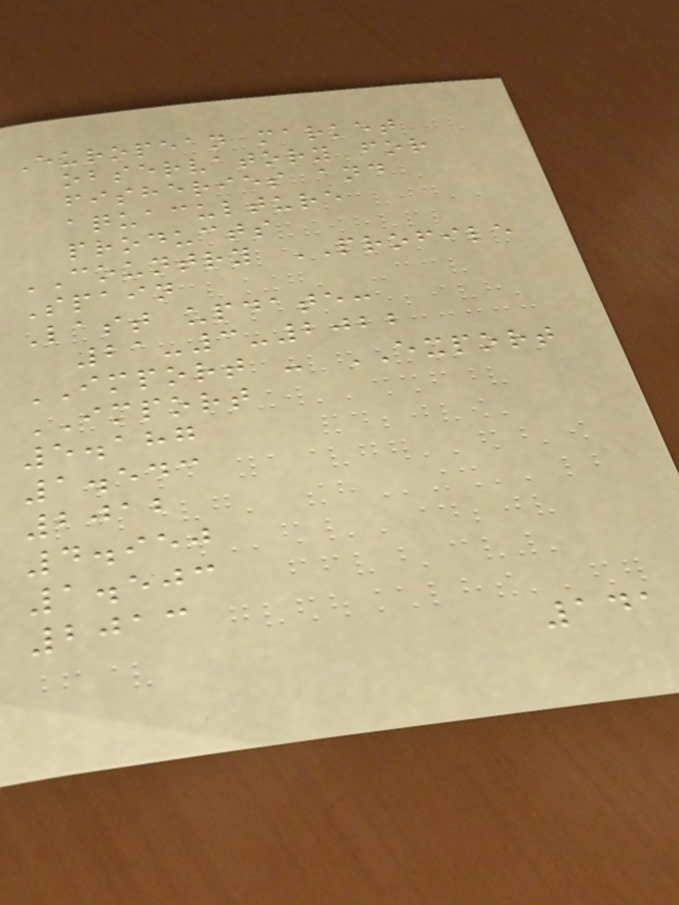European market
observatory for
fisheries and
aquaculture
products
COUNTRY PROFILE
Spain
Last update:
21-3-2022
IMPORT - EXPORT
IMPORT
5.187
1.543
2012
4.950
1.503
2013
141
